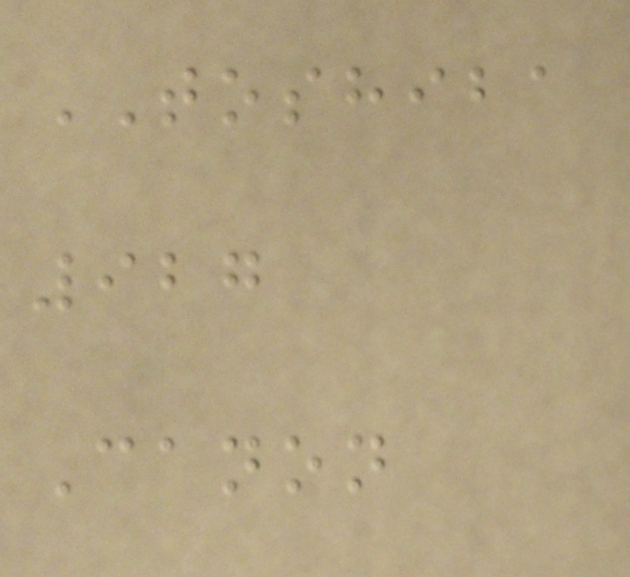TOSHIBA
927
Canon
